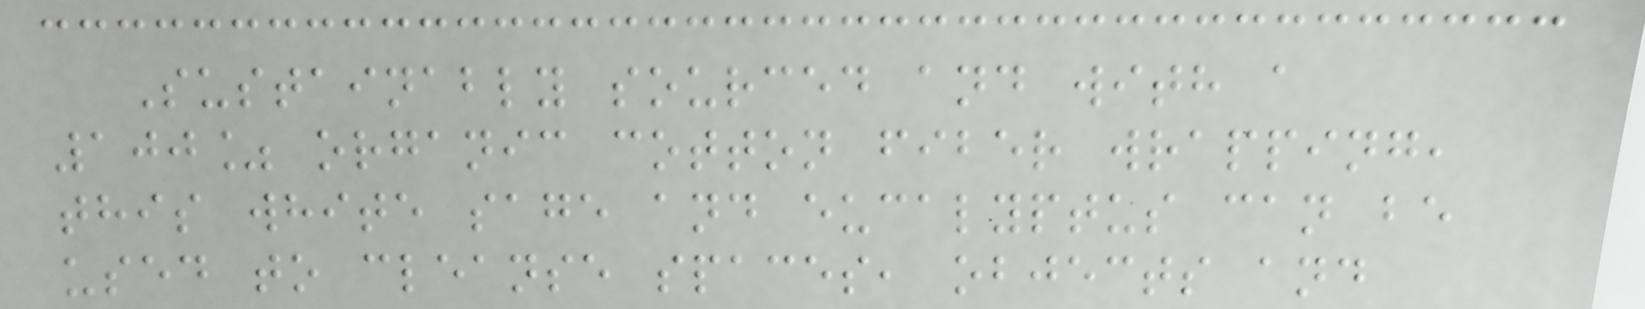Sustainably sourced and with a
100% organic cotton fiber wrapping,
this white sage and eucalyptus can be
used to cleanse spaces, objects and
